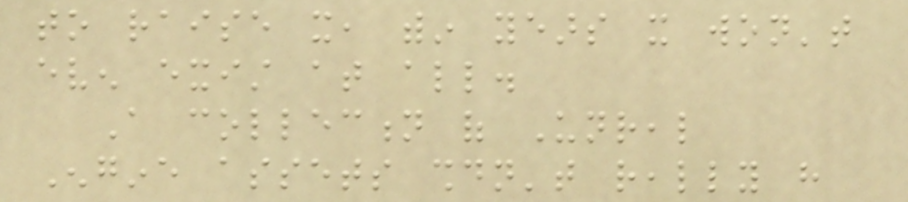to raise it, within years it won't
even exist at all.
A collection of Unreal
Engine assets shouldn't really have
